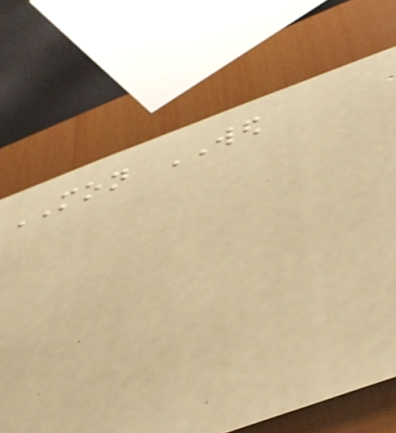MON WED
